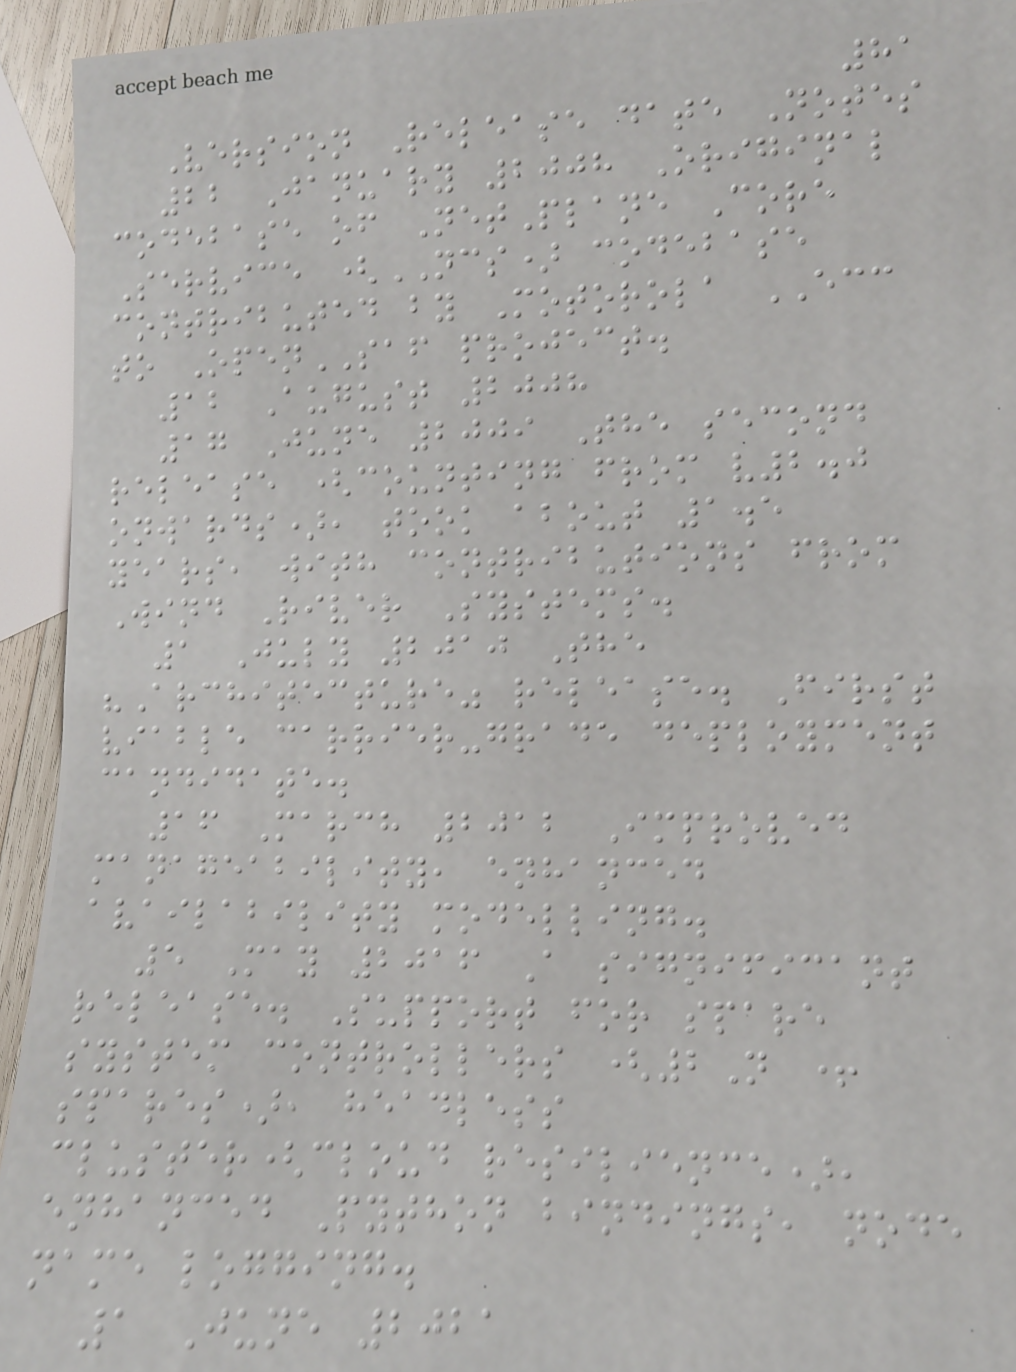81
Version Release date Notes
22 January 2008 Original
codebase of NetPlane Core
Service (NCS) codebase
contributed by Motorola ECC
to OpenSAF project.
12 August 2008
17 June 2009 The second
release (counting from v2.0
onwards), took about 1.5
years, with contributions from
Wind River Systems.
1 July 2010 The
"Architecture" release. First
viable carrier-grade deployment
candidate.
16 March 2012 Improved
manageability, enhanced
availability modelling.
5 May 2016 A significant
release. Support for spare
system controllers (2N +
spares), headless
cluster(cloud resilience),
enhanced Python bindings, node
name logging.
1 June 2021
